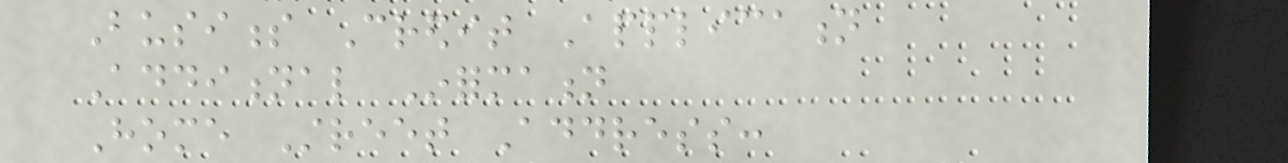Business Credit Application
Additional Information
Home Street Address:
